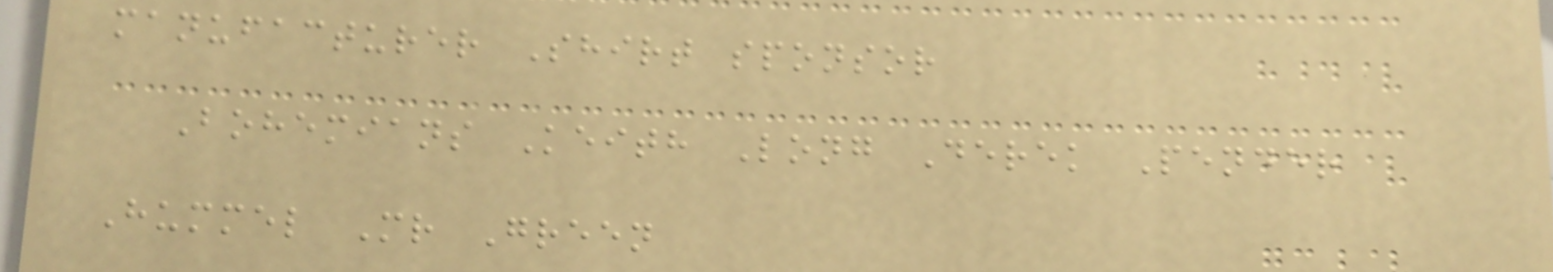manufacturer Shirt sponsor
Bohemians Keith Long Derek Pender
Hummel Mr Green
